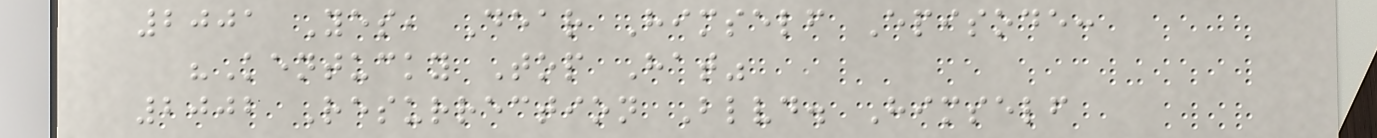2001 Yes, Dear Himself Episode:
"Kentucky Top Hat"
2002 Resurrection Blvd. Himself
